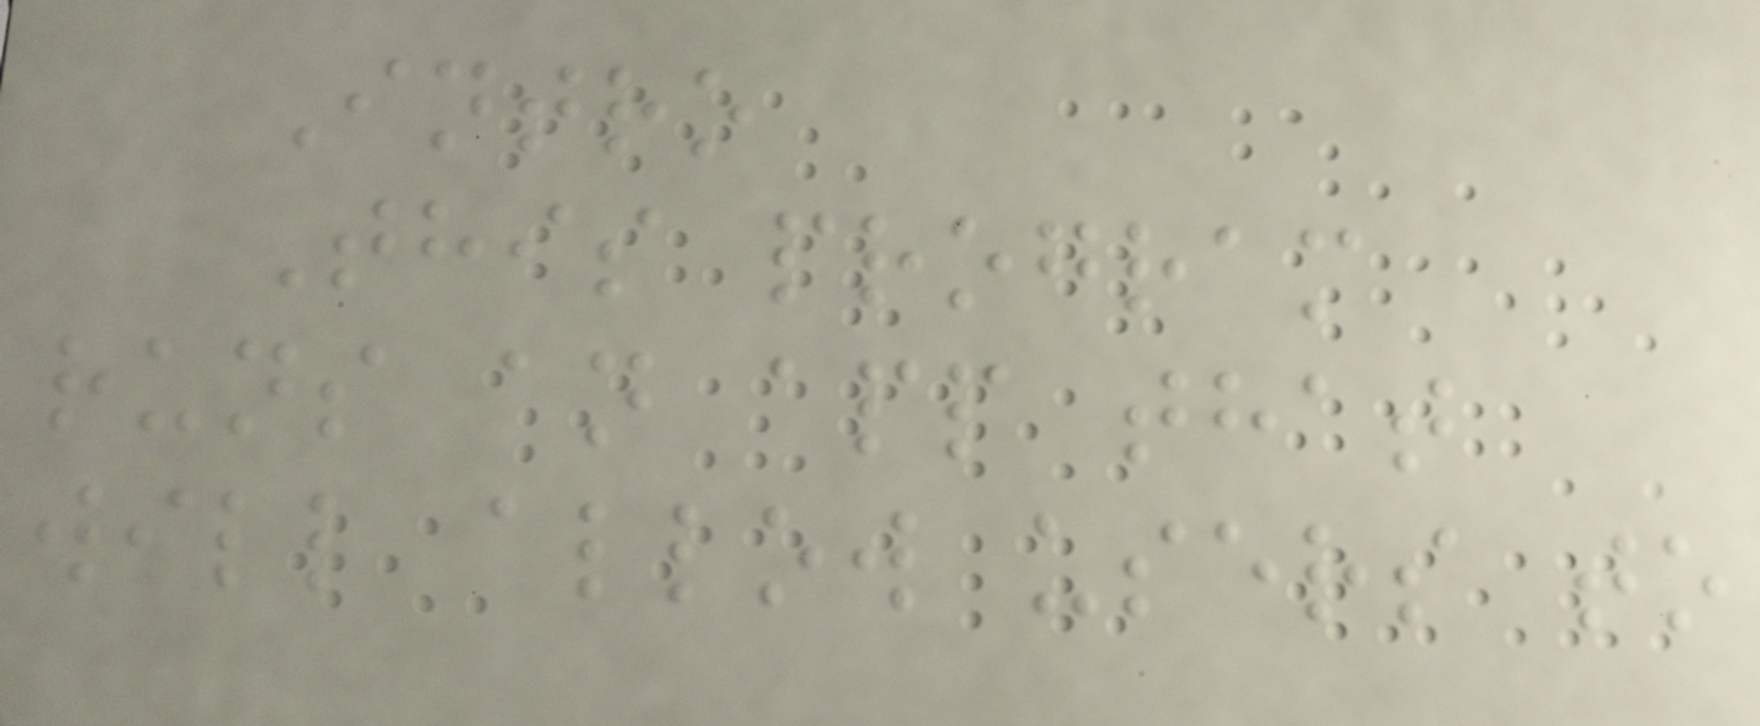Intro
This program
runs an app that
will allow users to
